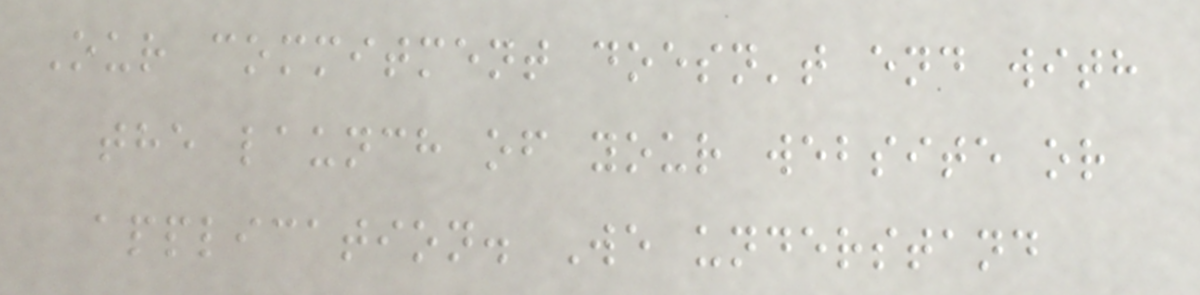Our commitment doesn't end with
the launch of your website or
application. We understand
